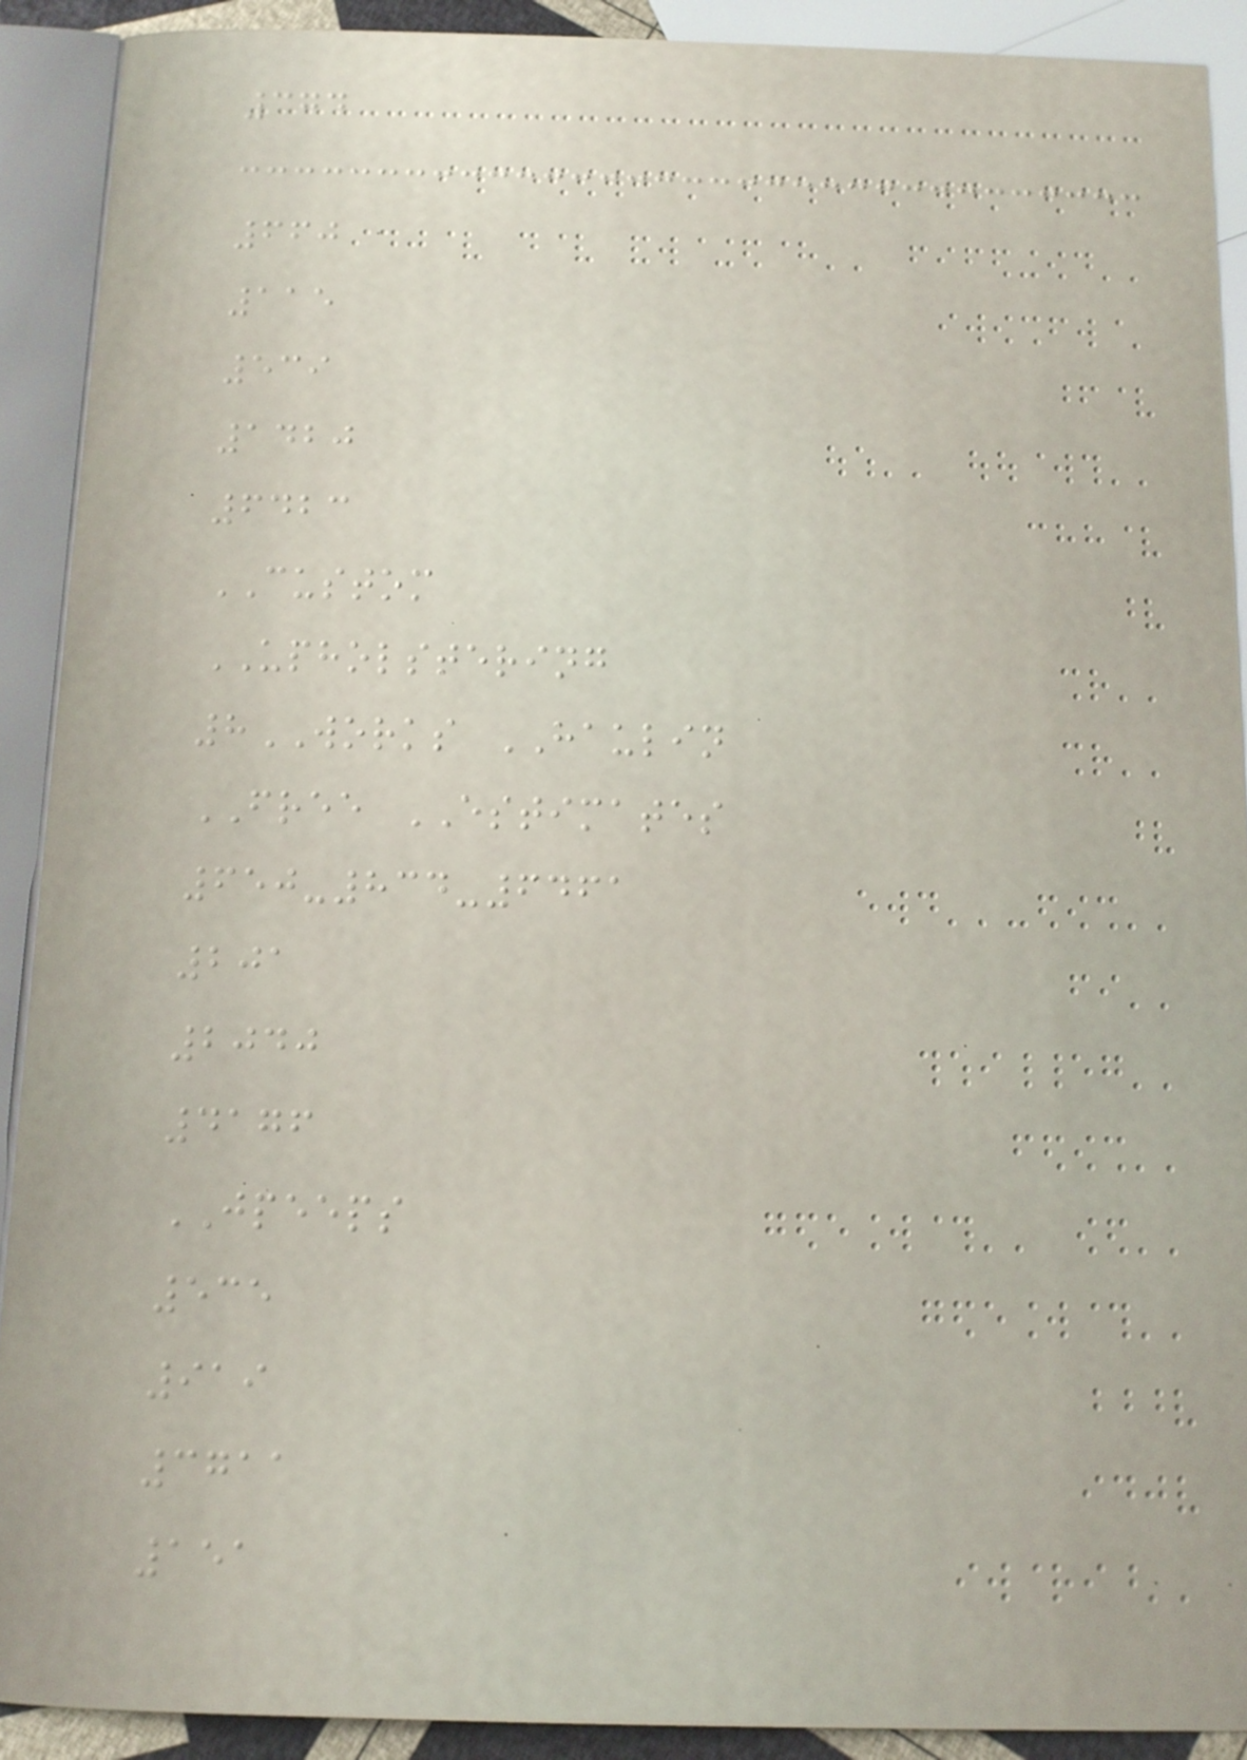374
660
115
539
1420
6423
CUSTOM
UPHOLSTERING
8WORKS HAULIN
FREE ESTIMATES
650-834-6461
201
2040
4176
JPEEPS
535
919
3711
151
